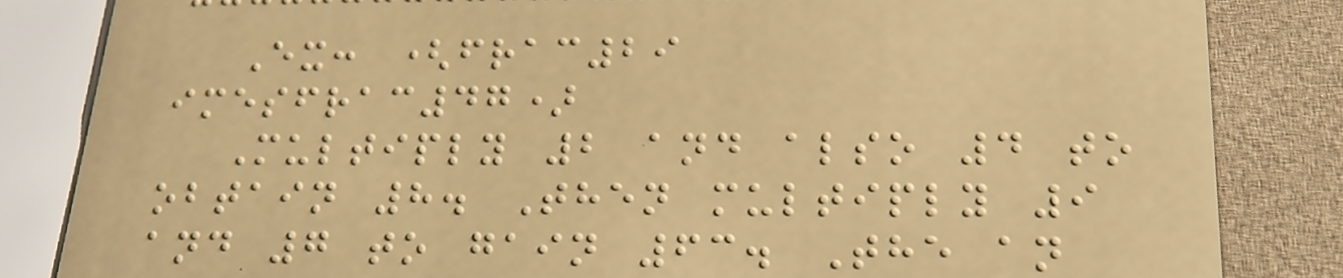Ex: (frac29
imesfrac47)
Multiply 2 and also 4 to
obtain 8. Then multiply 9
and 7 to gain 63. The an
